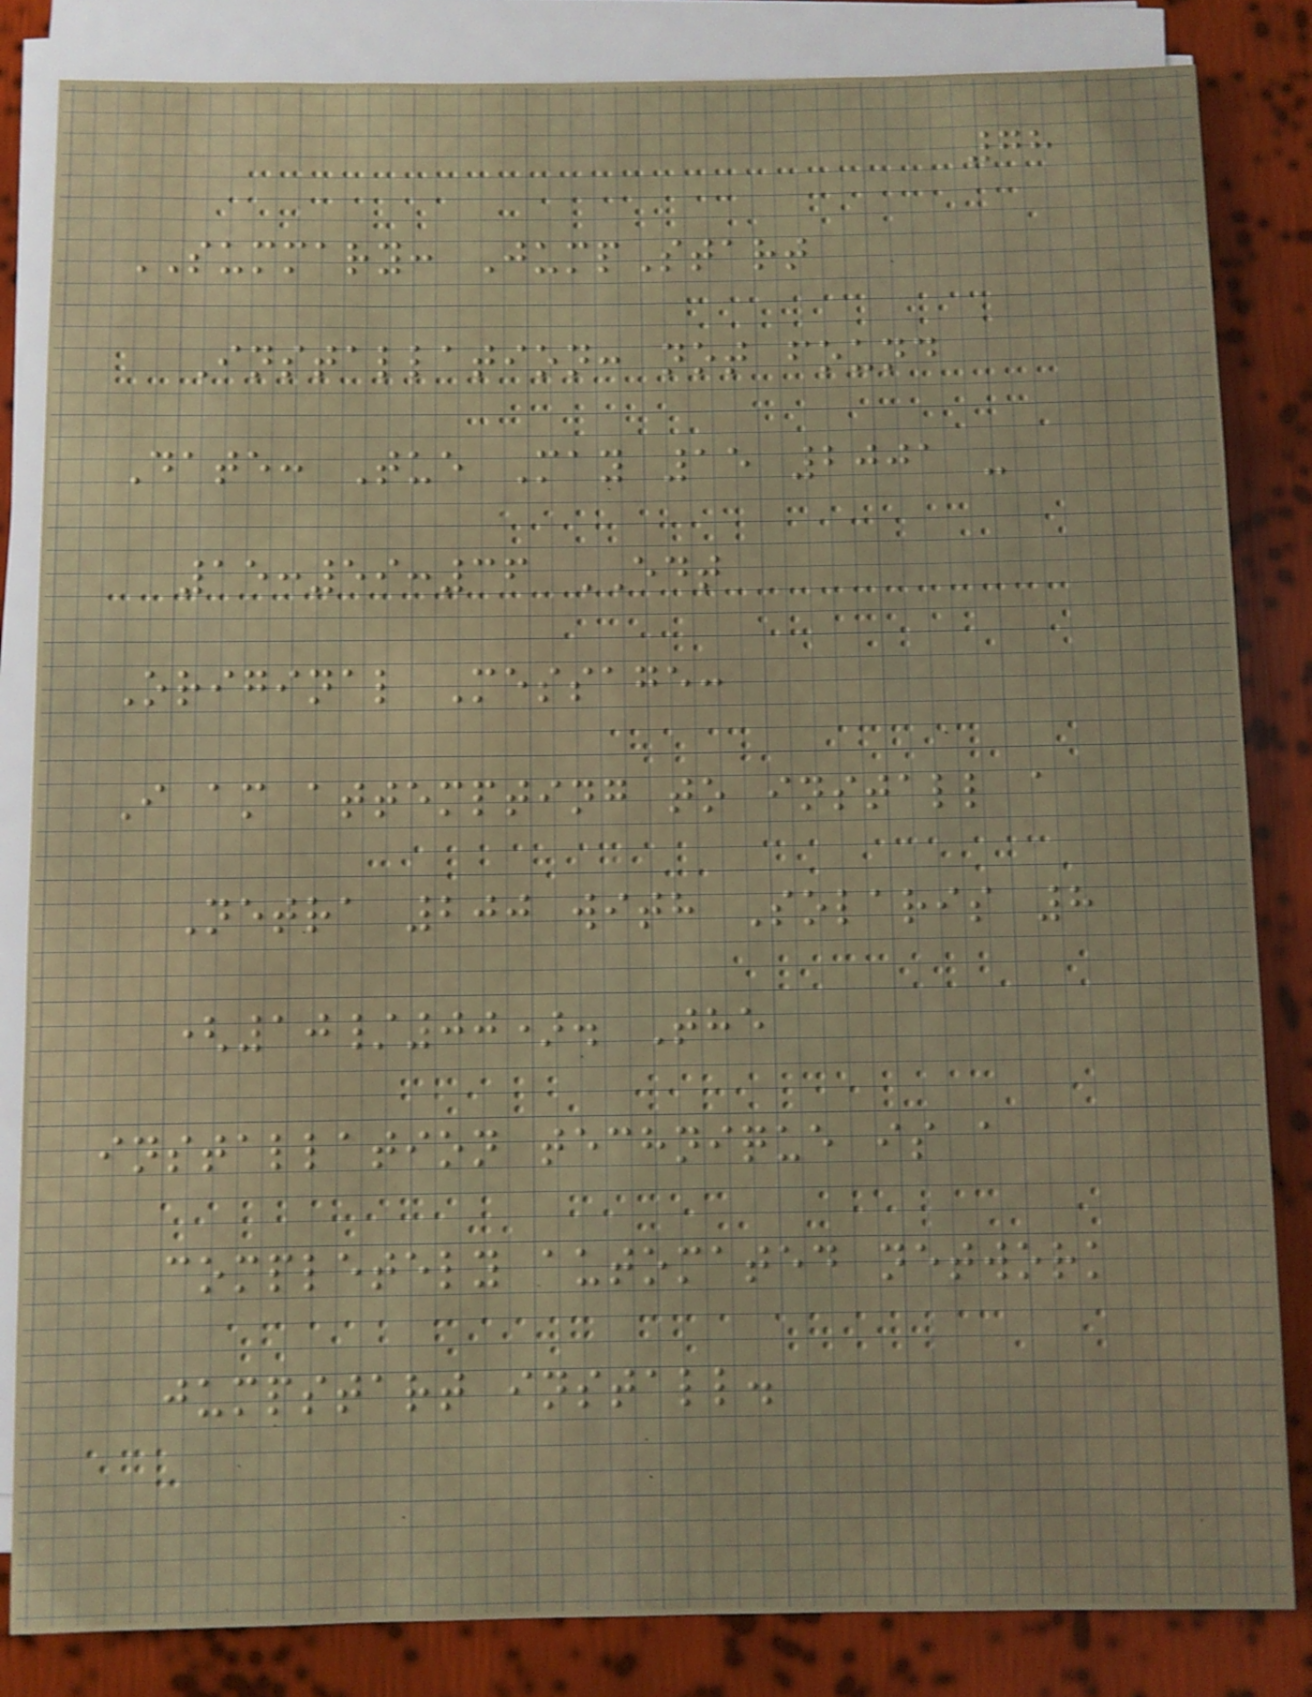78
SUMMARY: JumpStart
Installation: not found
Date: Tue May 15 2001 -
15:59:36 EDT
Original Message:
I am attempting to install a
Netra 200 with Solaris 8
(10/00). The
installation technique is a
completely automated network
jumpstart install.
